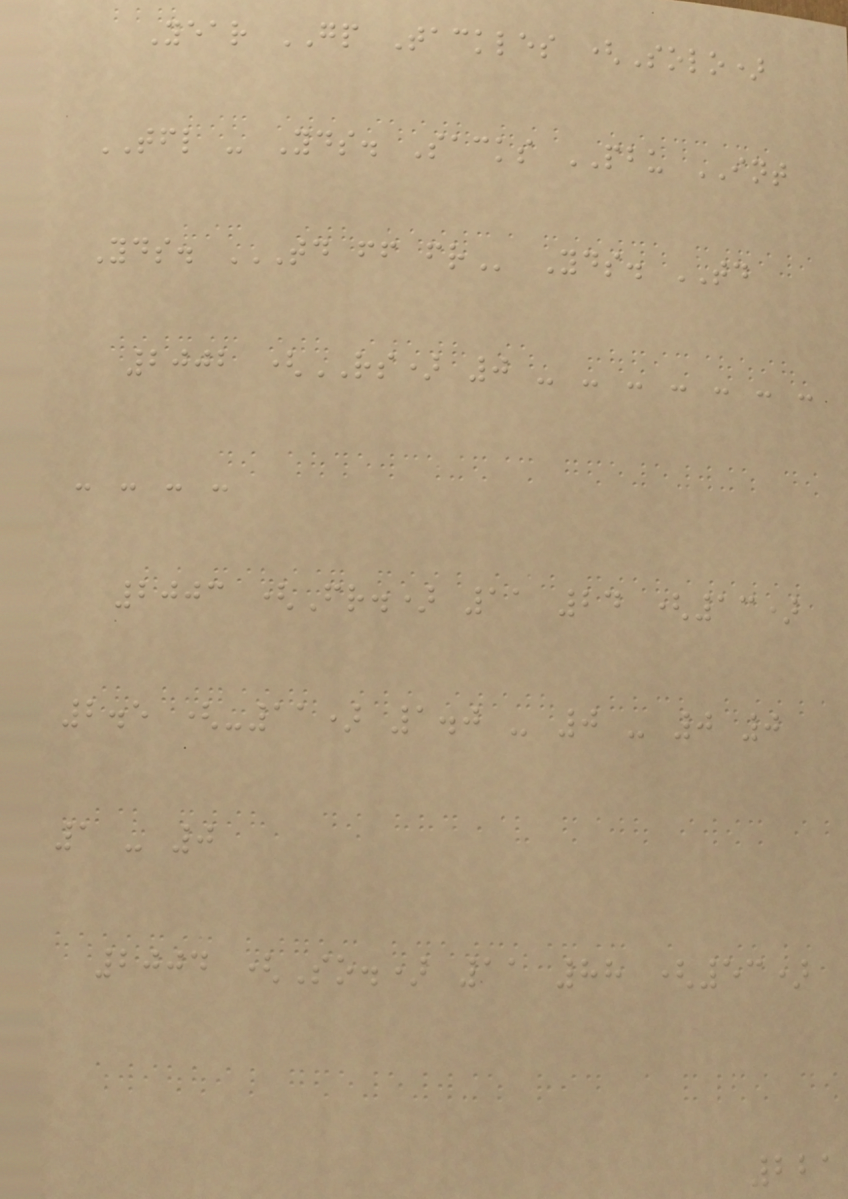Year GP Tackles (Solo)
TFL - Yds. Sacks PBU INT
Yds. TD FF FR Yds. TD
2002 (RS) 0 - - - - - - -
- - - -
2003 (Fr.) 11 24 (13)
2.5 (-11) 1.0 - 0 - 0 0
1 - 0
2004 (So.) 11 88 (53)
221
